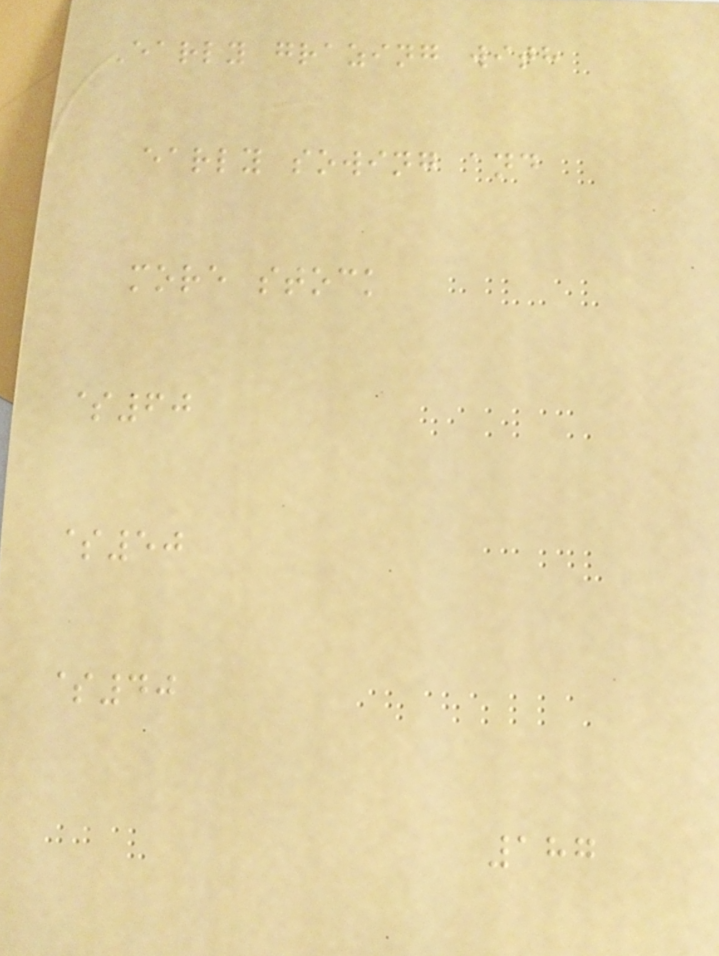Early grazing with
early sowing and
more stock
$60
$50
$40
187
